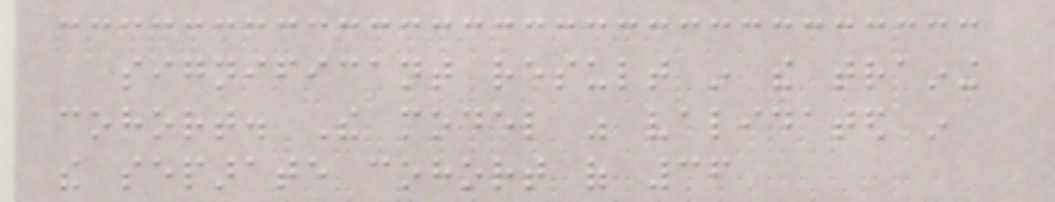significant result in the training
cohort. The model was validated in
the separate cohort of 36
